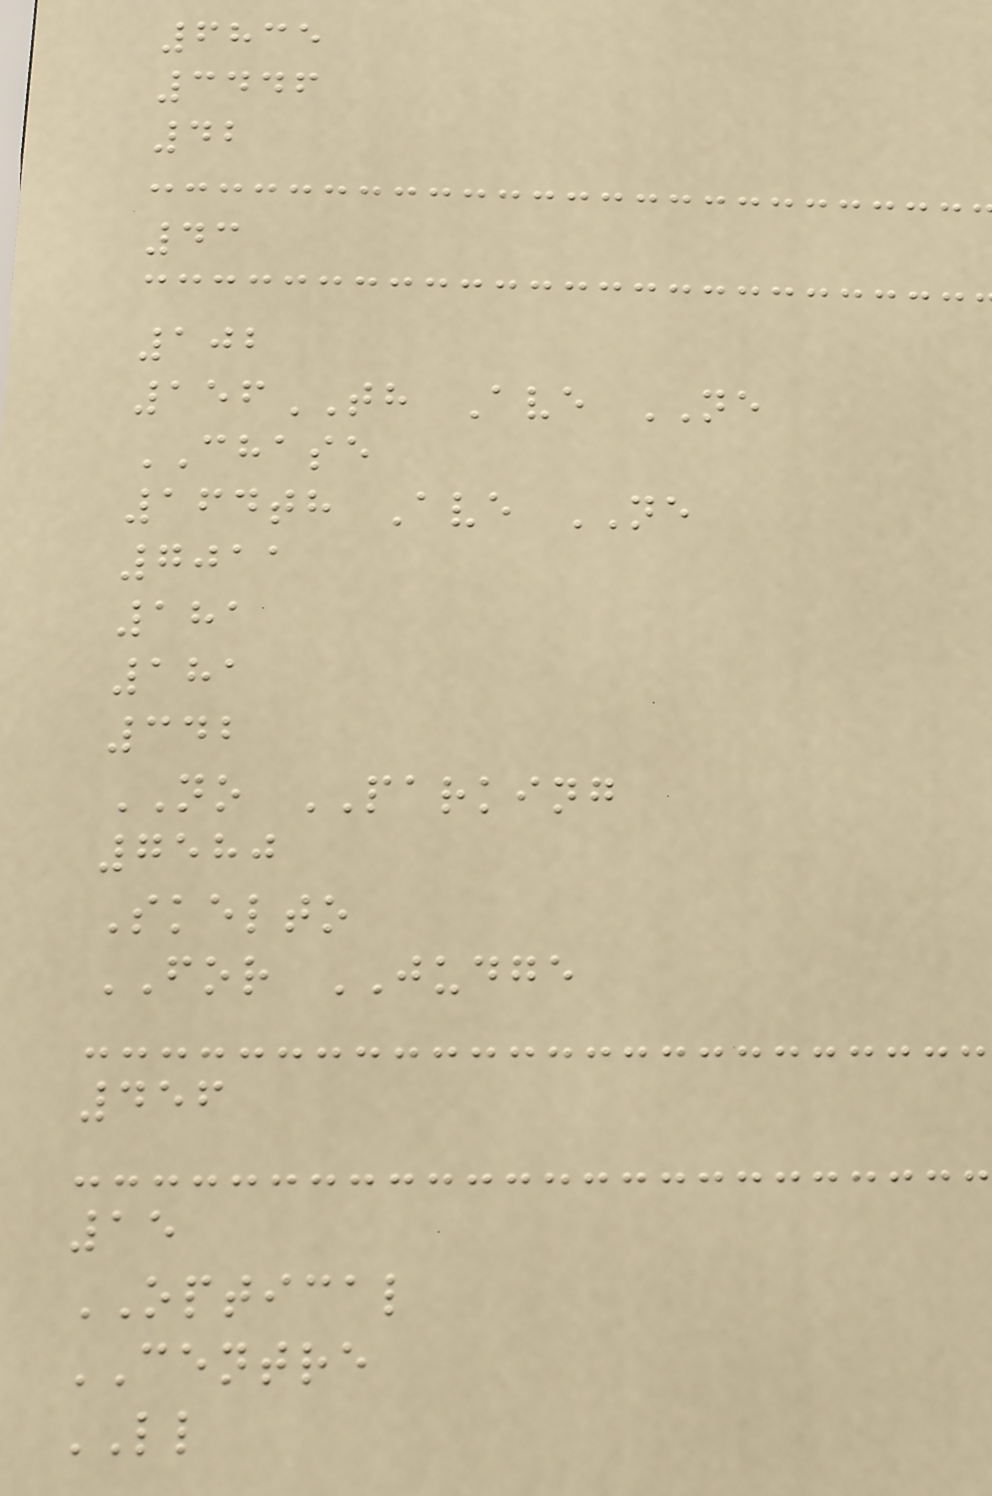6835
3446
42
43
102
156TH Ave NE
CHASE
164th Ave NE
7011
181
181
342
NO PARKING
7580
Skelto
FOR JUDGE
456
15
OPTICAL
CENTRE
LL
